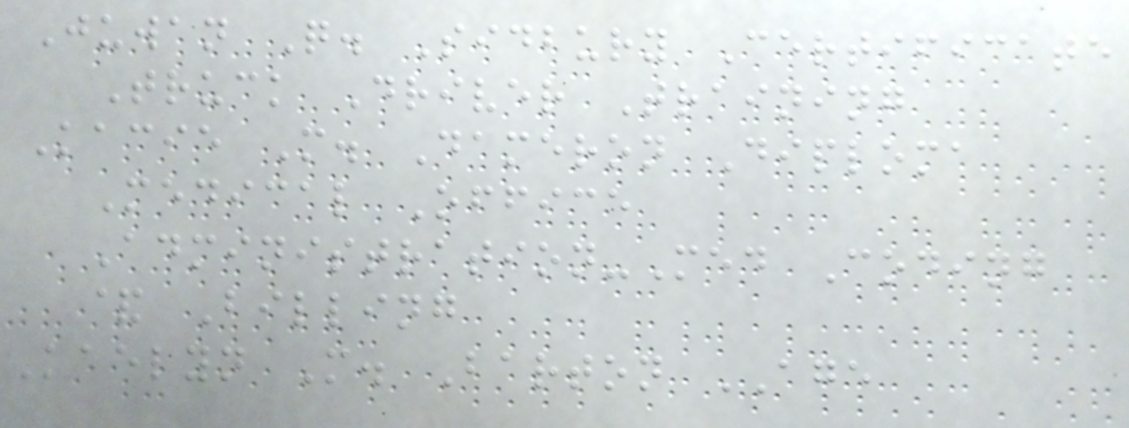Juwan Q. Sidbury Certificate
Truck Driver Training
Kacie M. Dameron Diploma
Medical Office
Administration-Med Coding
& Billing
Kaelyn M. Barton AGE
